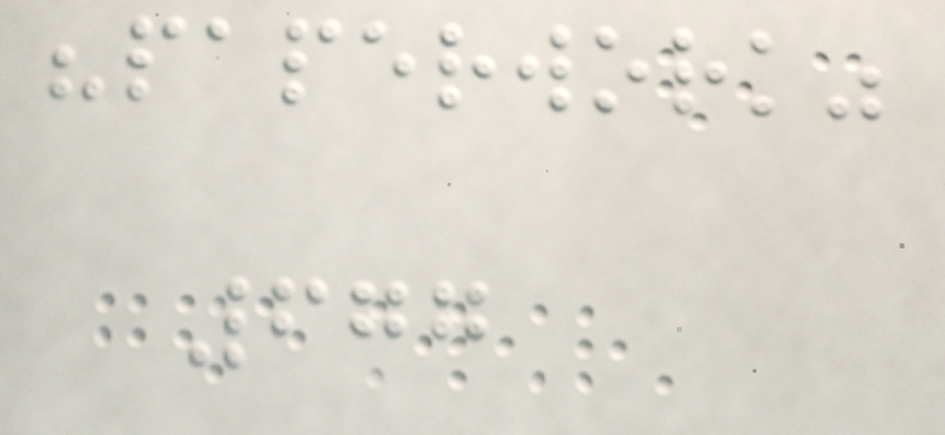"paperwork"
677
